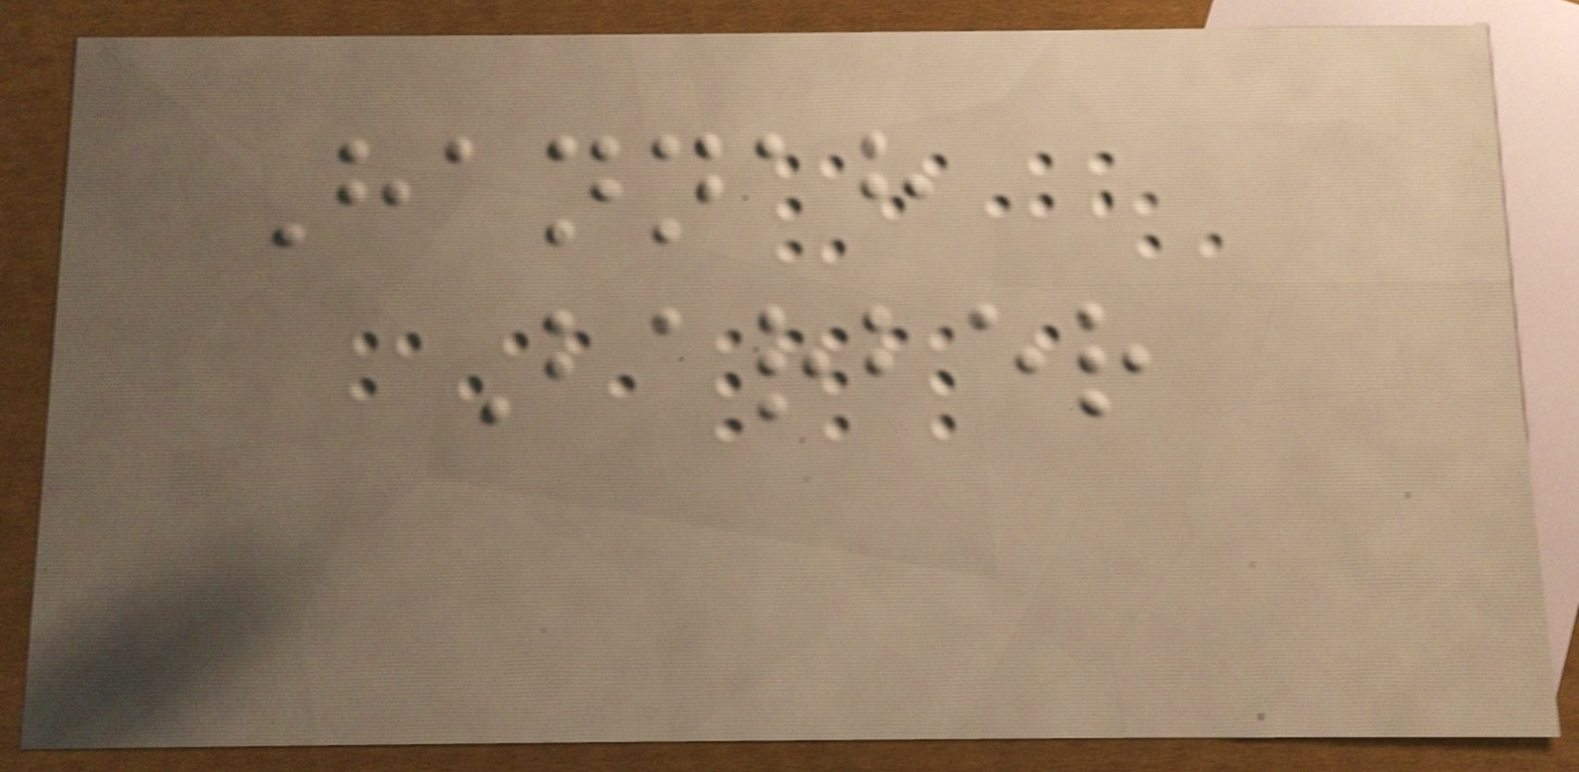Hannah
Barber
